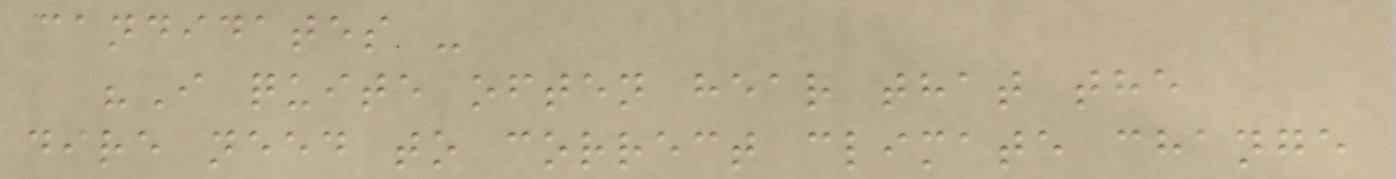candidates -
"I quite often hear that the
dire need to correct climate change
